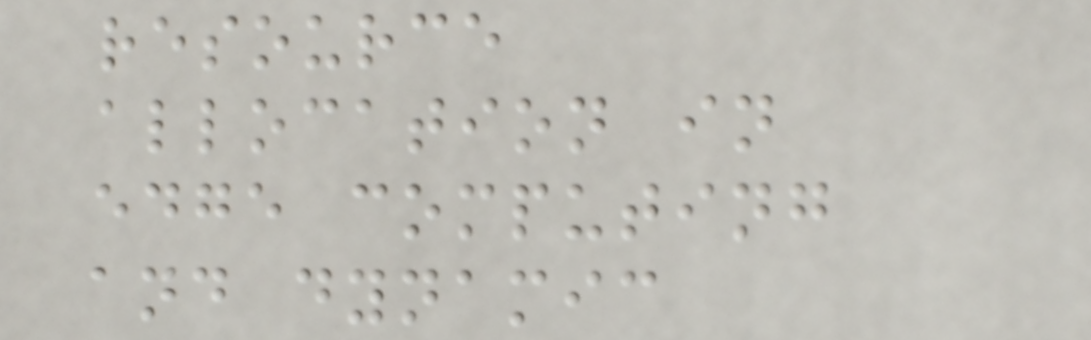resource
allocation in
edge computing
and dynamic
